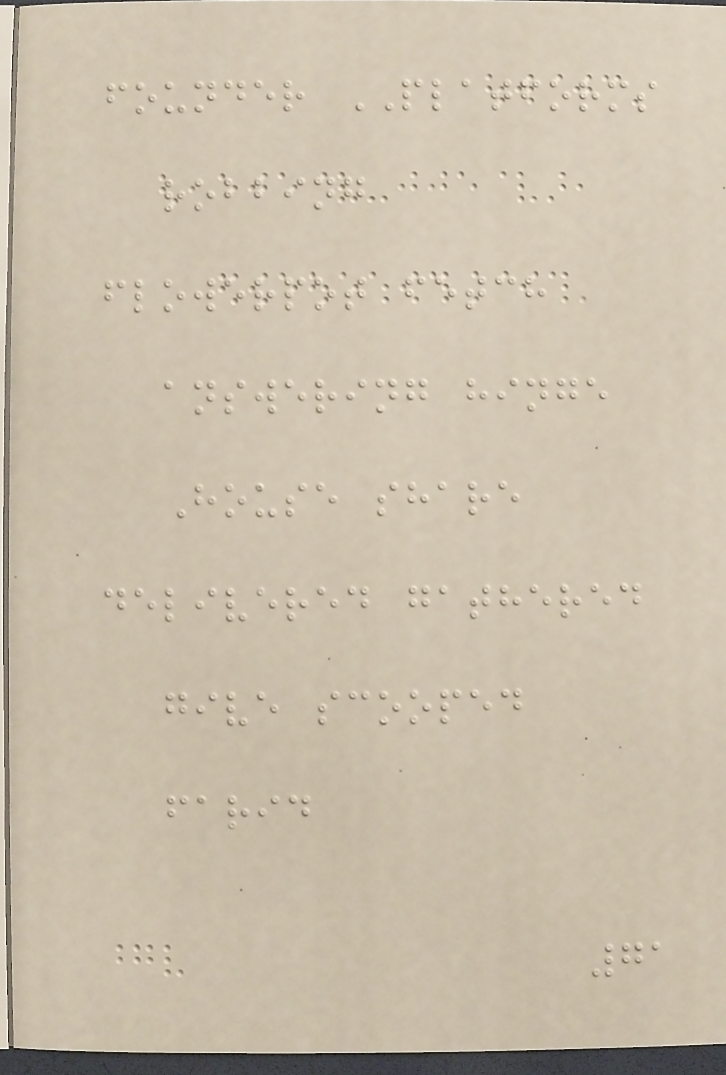founder PLATFORMS
robbing
flowerpot fetch
answering hinge
House share
delivered gathered
give scooped
farid
71
